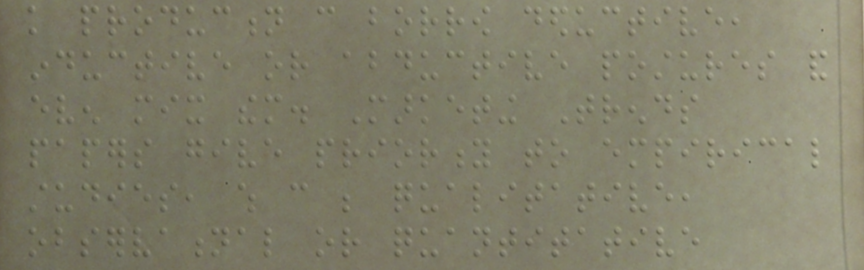knowledge production can borrow deductive,
inductive or abductive postures and
even mix them. Marketing Trends
papers give priority to empirical
studies, which can be qualitative,
observational or quantitative
